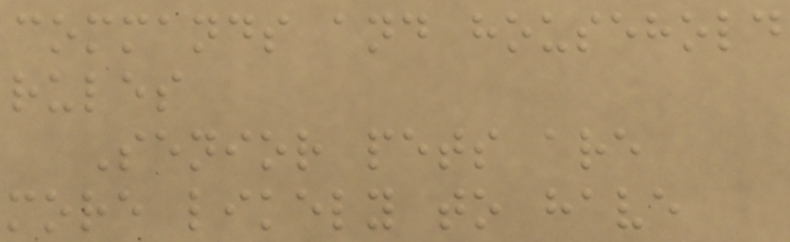commands and household
rules
Senior pets are
more likely to have
